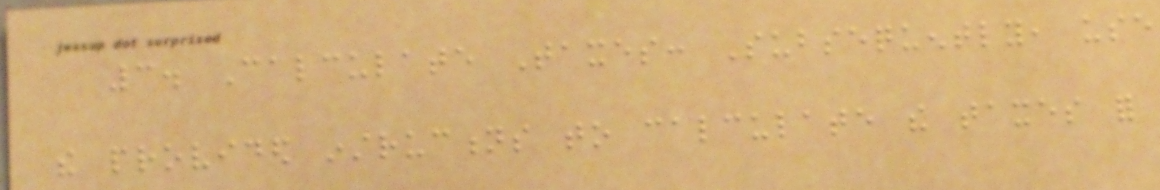3. Calculate Taxes: Subsequently, use
the provided instructions to calculate the taxes for
